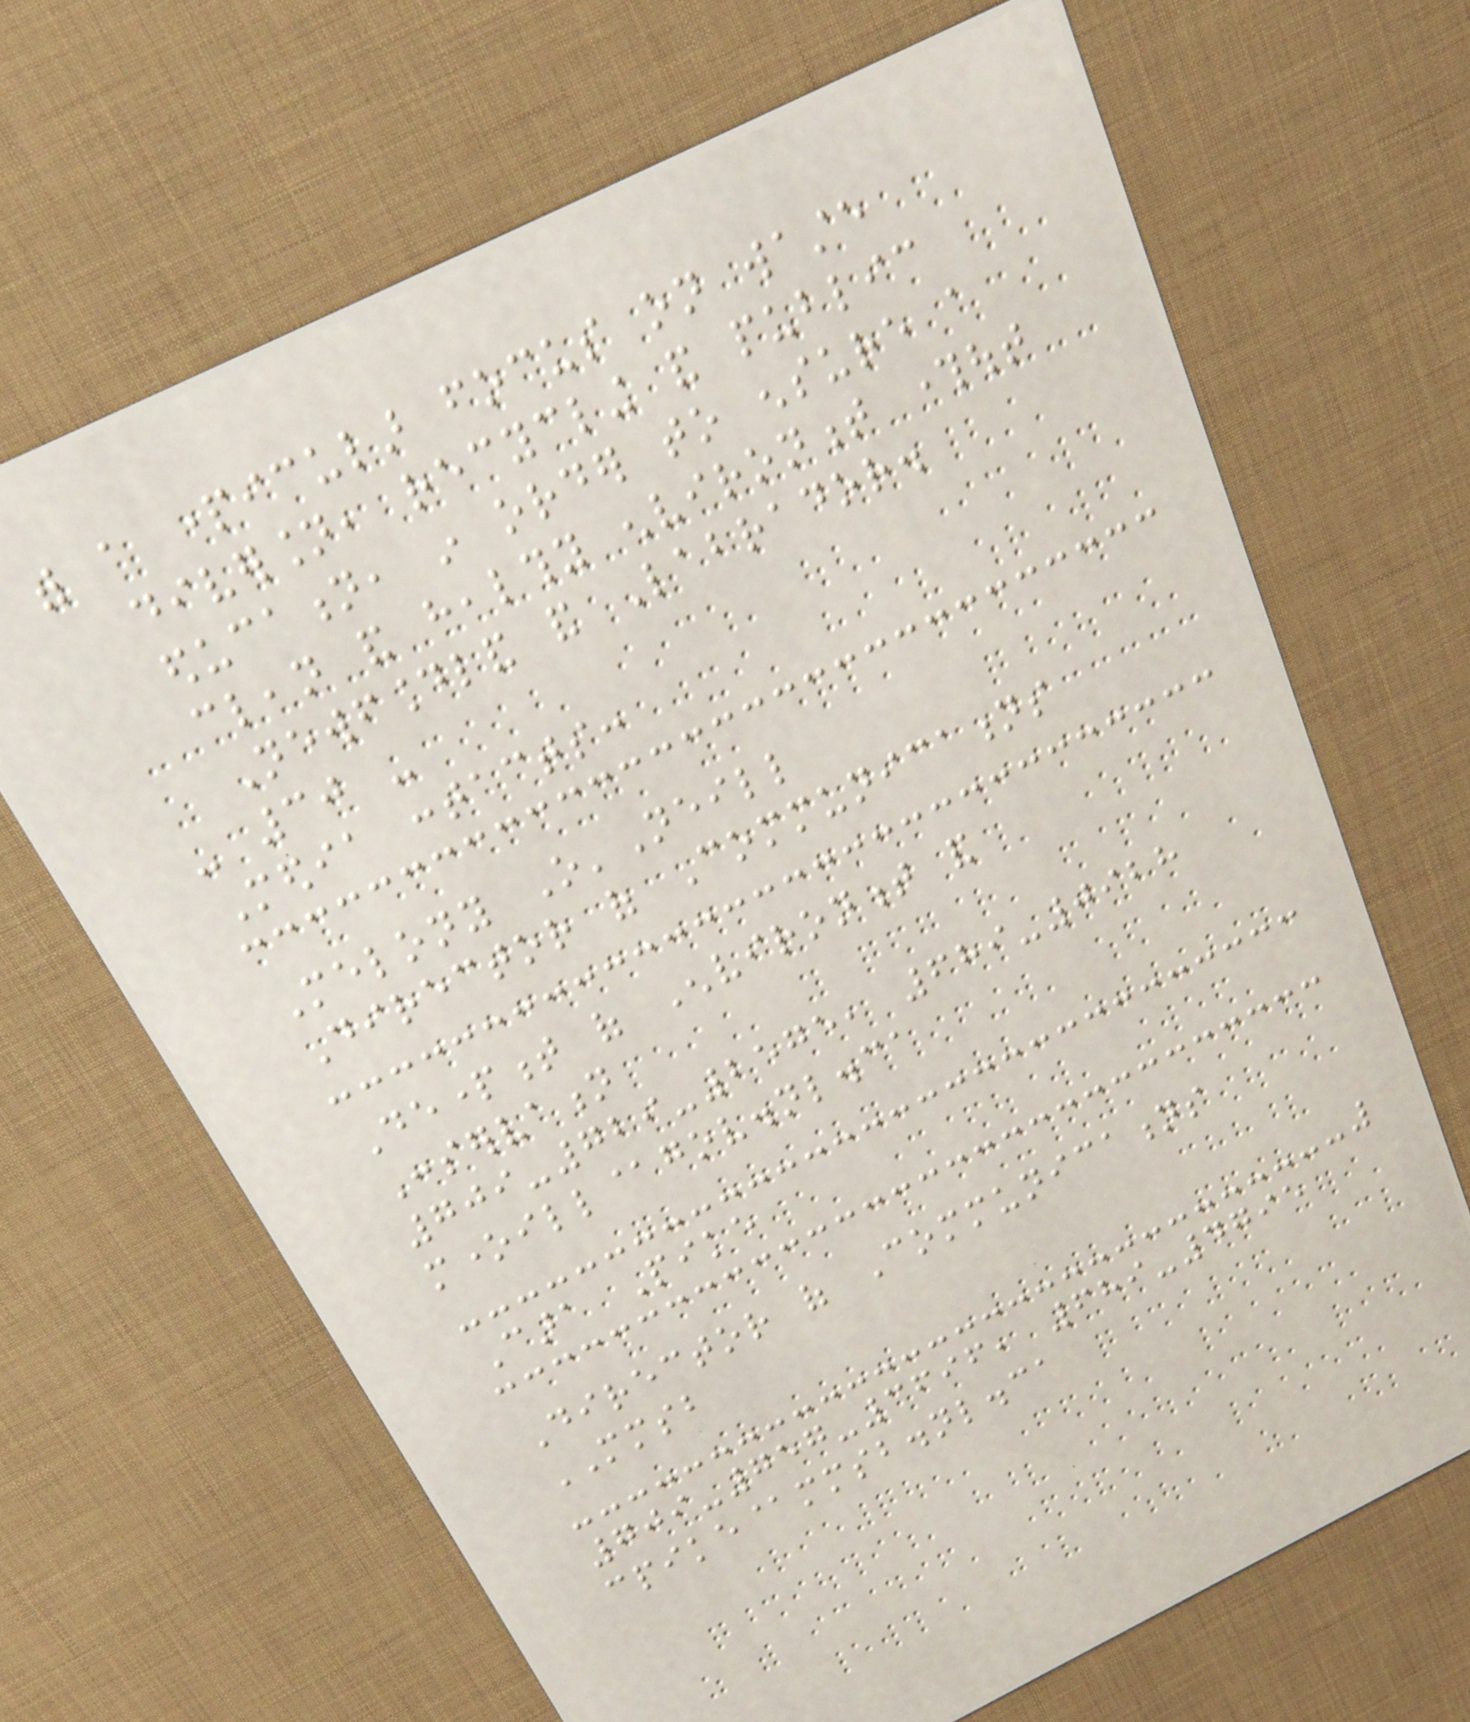with a particular focus on waste
diversion, recycling and public
education, in order to ensure a
clean and healthy environment throughout
Newfoundland and Labrador.
- 30 -
Media contacts:
Melony O'Neill
Director of Communications
Department of Environment and
Conservation
709-729-2575, 689-0928
moneill@gov.nl.ca
Cara Pike
Director of Communications
MMSB
709-757-3696, 689-4795
cpike@mmsb.nl.ca
